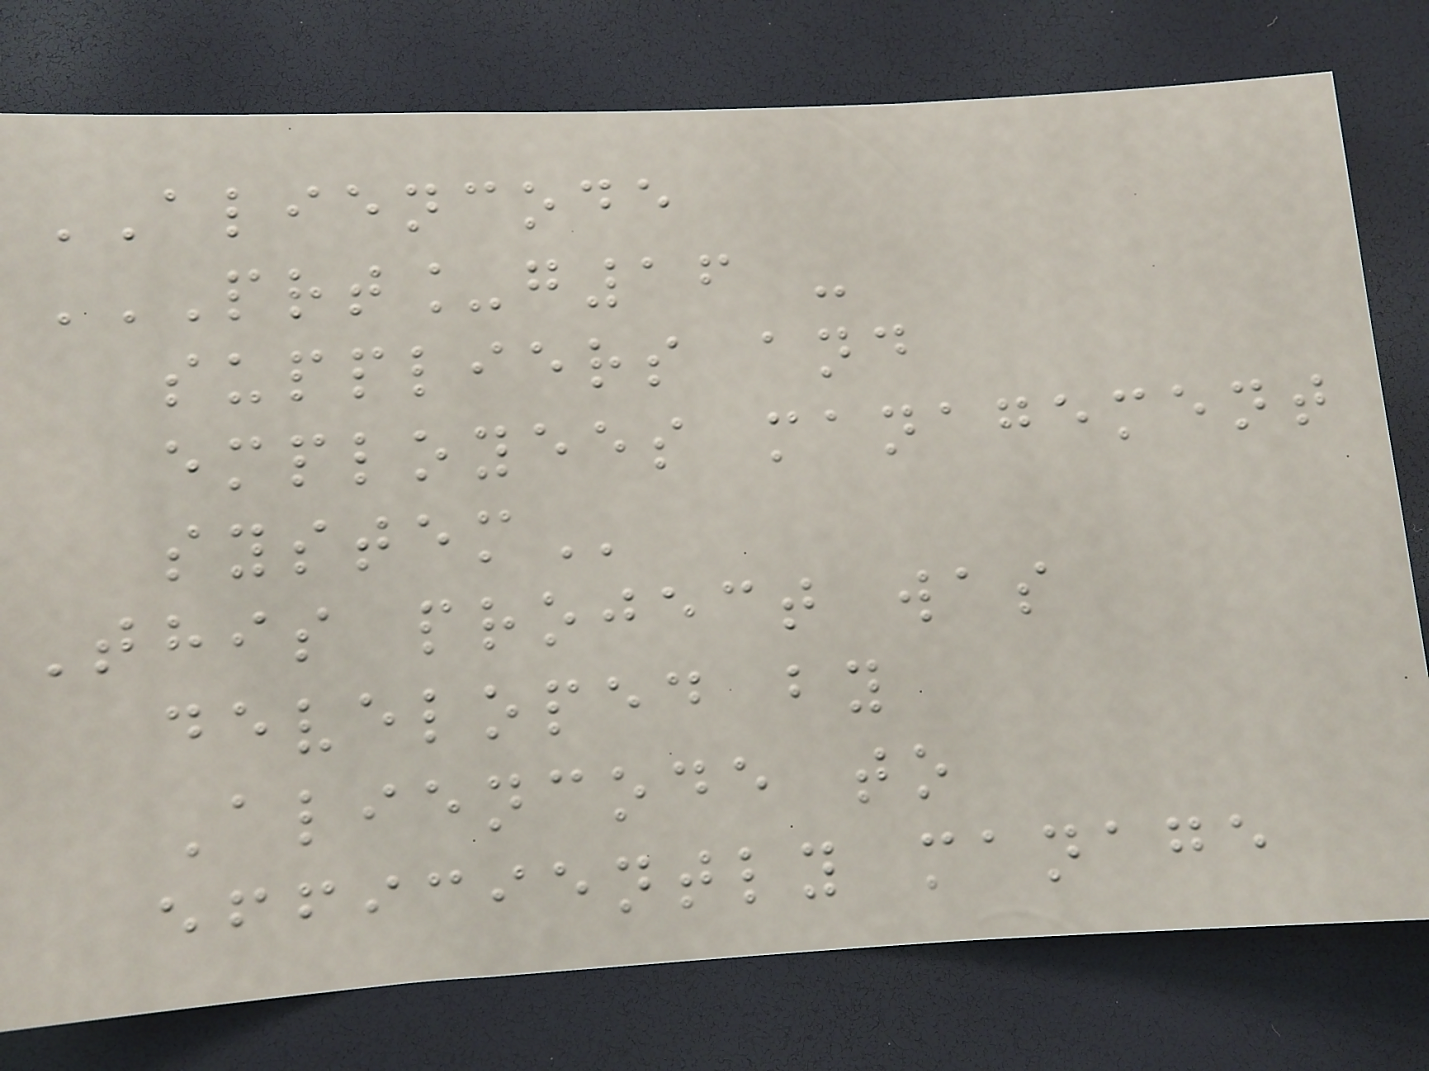ALIENCODE
PRT_G16 -
SUPPLIERS AND
EMPLOYEES MANAGEMENT
SYSTEM
This project was
developed by
Aliencode to
efficiently manage
